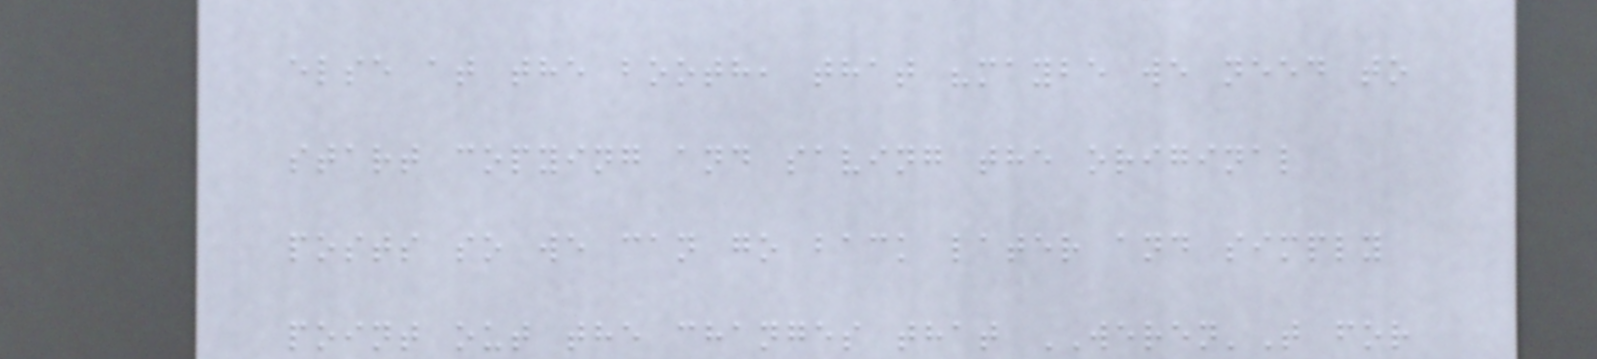else at the booth, that "maybe we need to
start copying and saving the original
posts so we can go back later and simply
point out the changes that WEREN'T for
